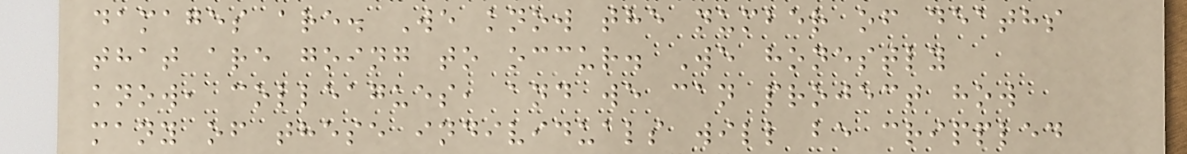damages are. We know the number of deaths
that are going to occur. We honestly
know, colleagues, and we can project how
many of these individuals will be crippled
